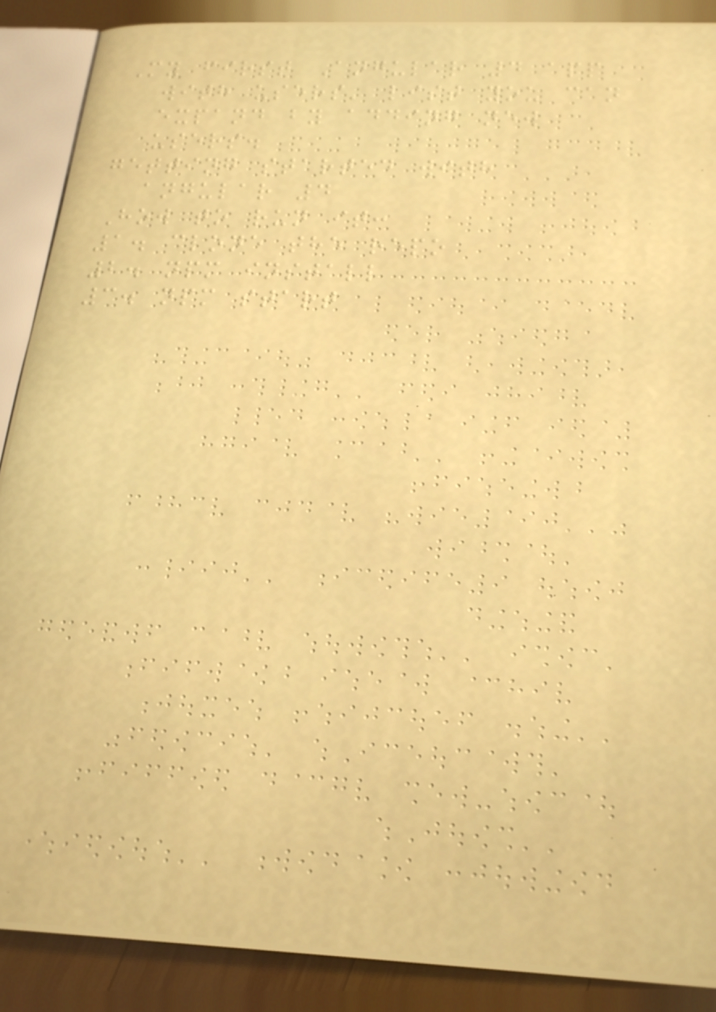My first Angular 4 app
with users' list you can
expand by adding new
users.
getting started with
angular 4
How to run it:
1. clone the repo
2. npm install
3. npm start
